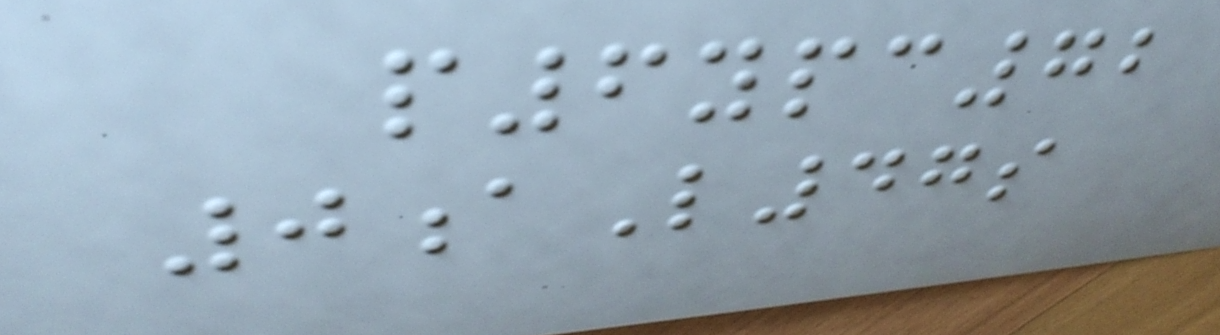p6ypc72
0aL47s
